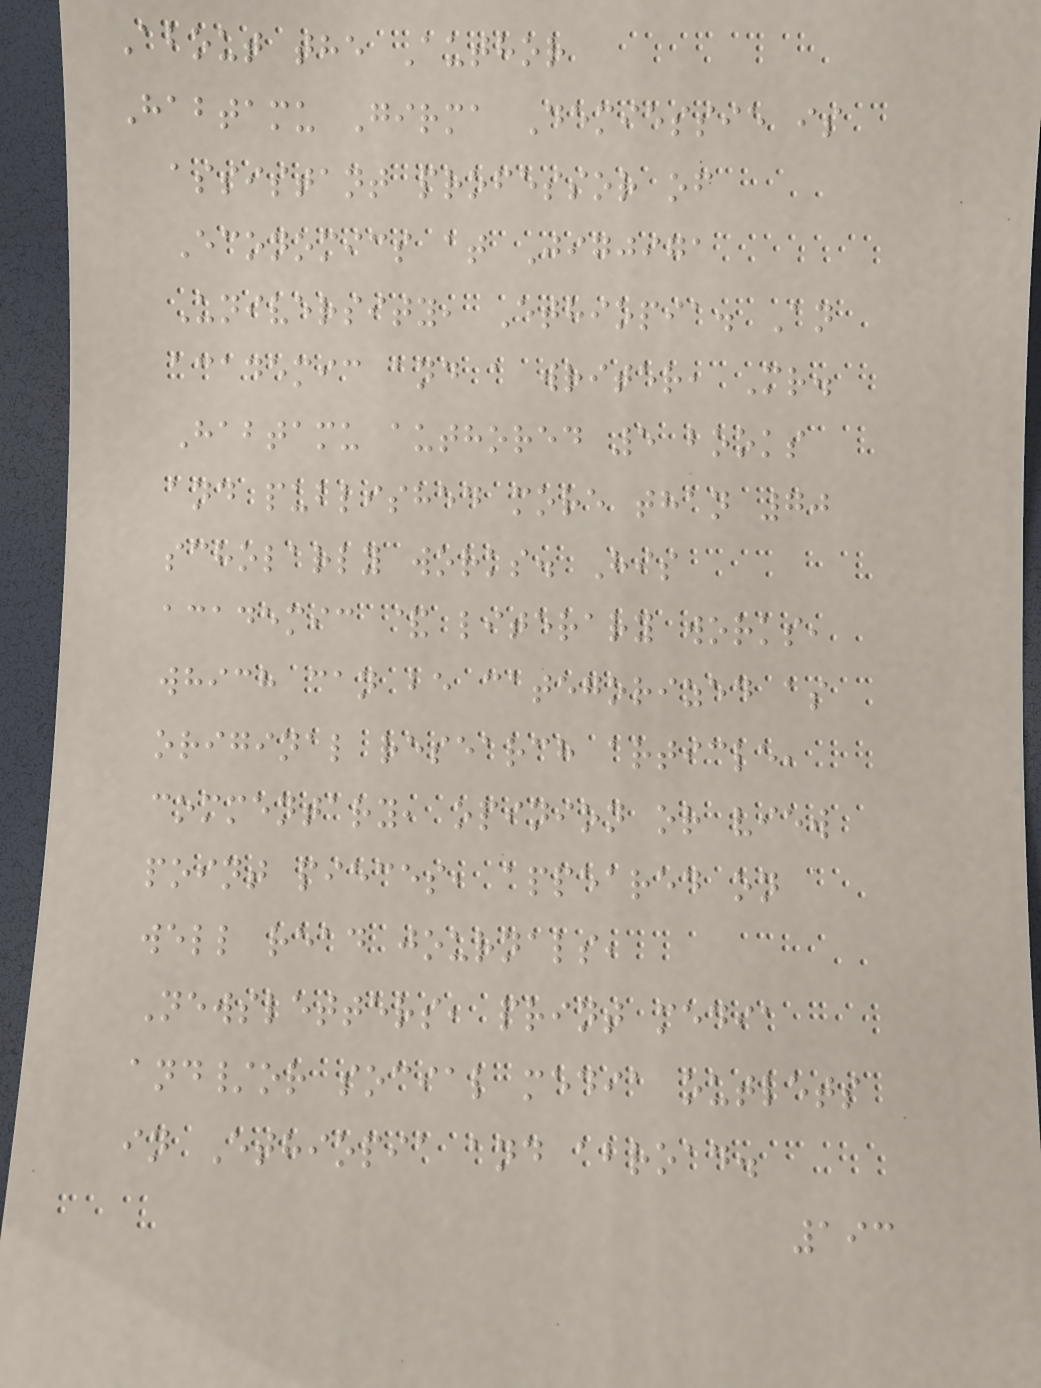About the Author
Habtamu Girma Demiessie is
assistant professor of
Economics at Jigjiga
University, Ethiopia. An
academic and a writer, Mr.
Habtamu authored 5 books
and published more than 70
scholarly works. His
academic & literary works,
which can be categorized as
original research article,
commentary, opinion or view
point pieces, appeared on
well read journals,
Newsletters, print media
and/or social media outlets
in Ethiopia and abroad.
193
